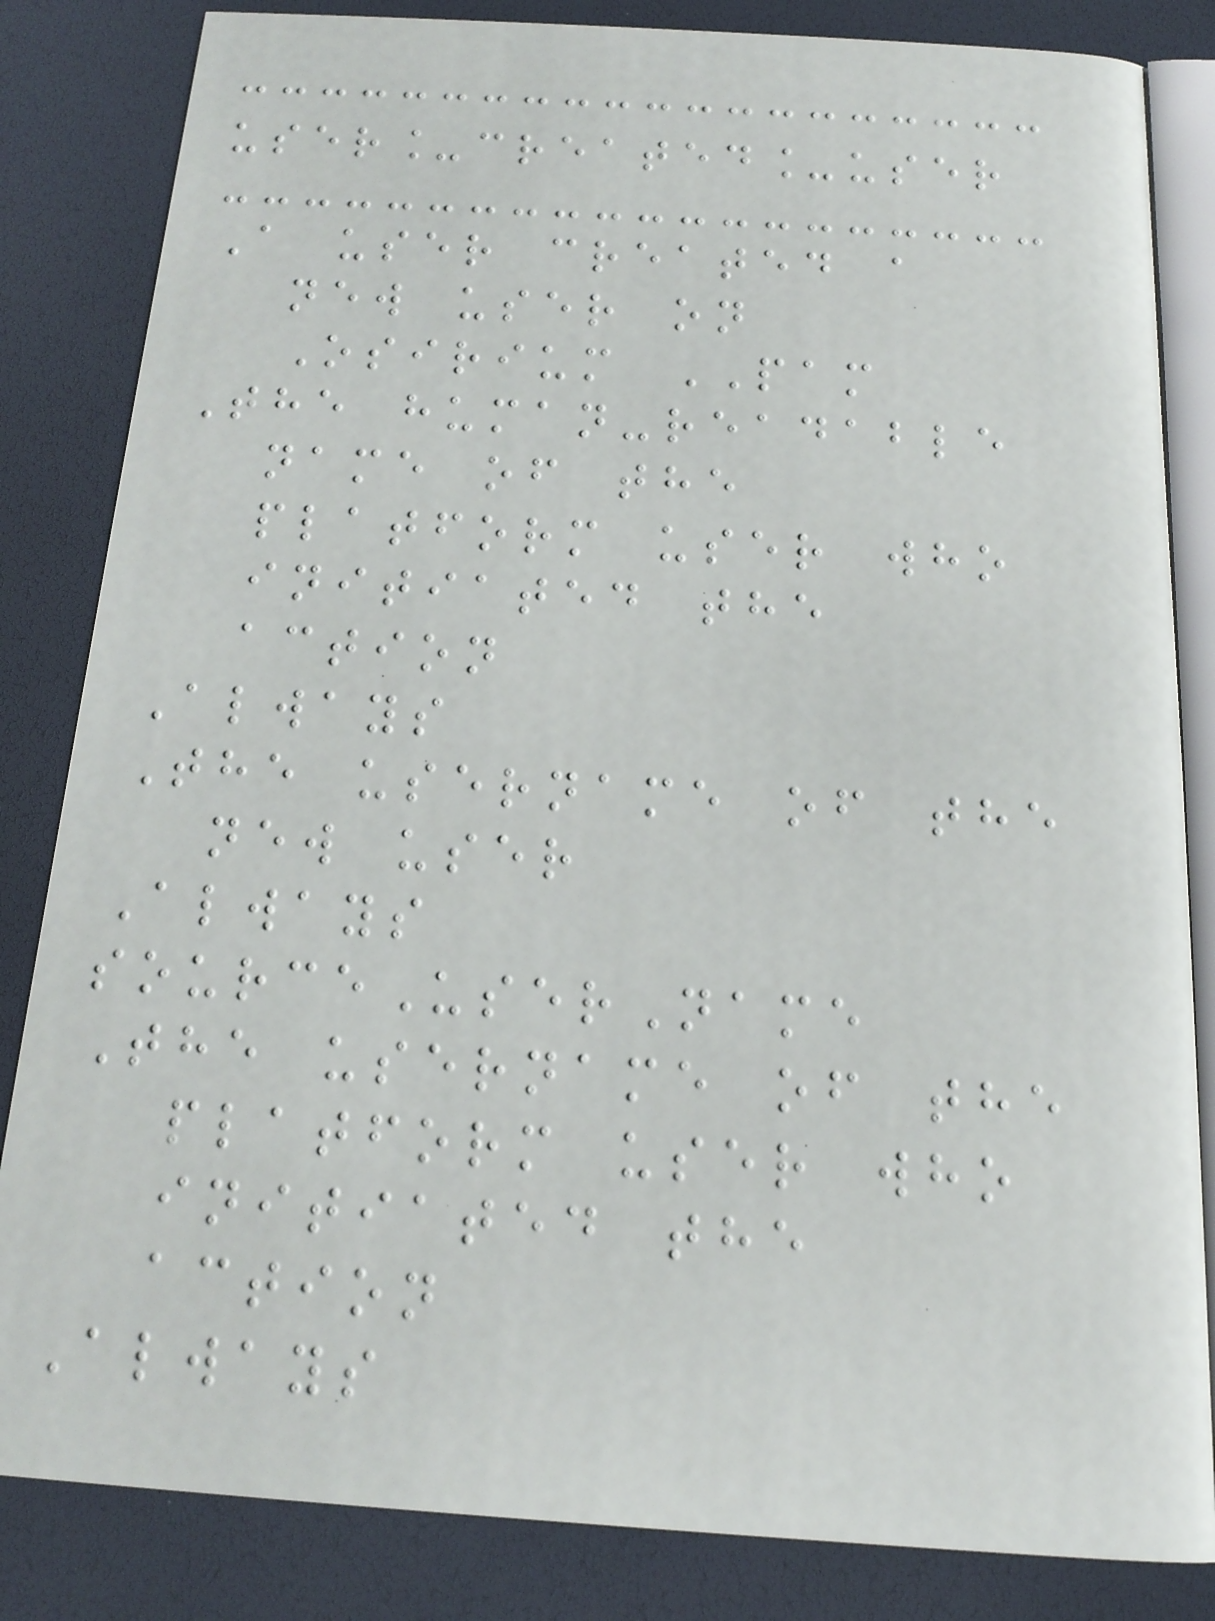user_created_user
A user created a
new user on
Osirium PAM
The human-readable
name of the
platform user who
initiated the
action
Always
The username of the
new user
Always
sourceUserName
The username of the
platform user who
initiated the
action
Always
